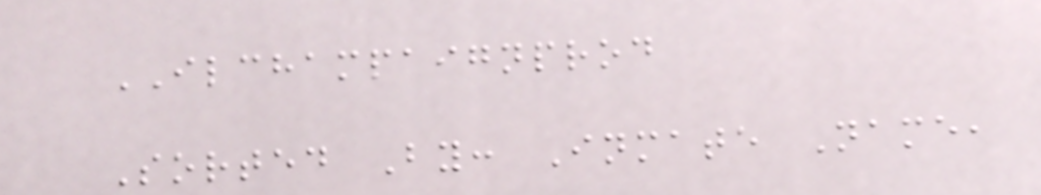ILCHAMPAIGNPROD
Sorted By: Inmate Name,
